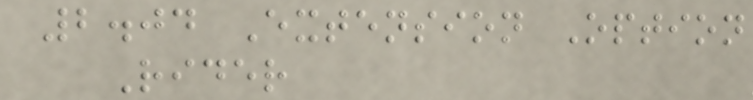2.04 Extension Option
Rider
